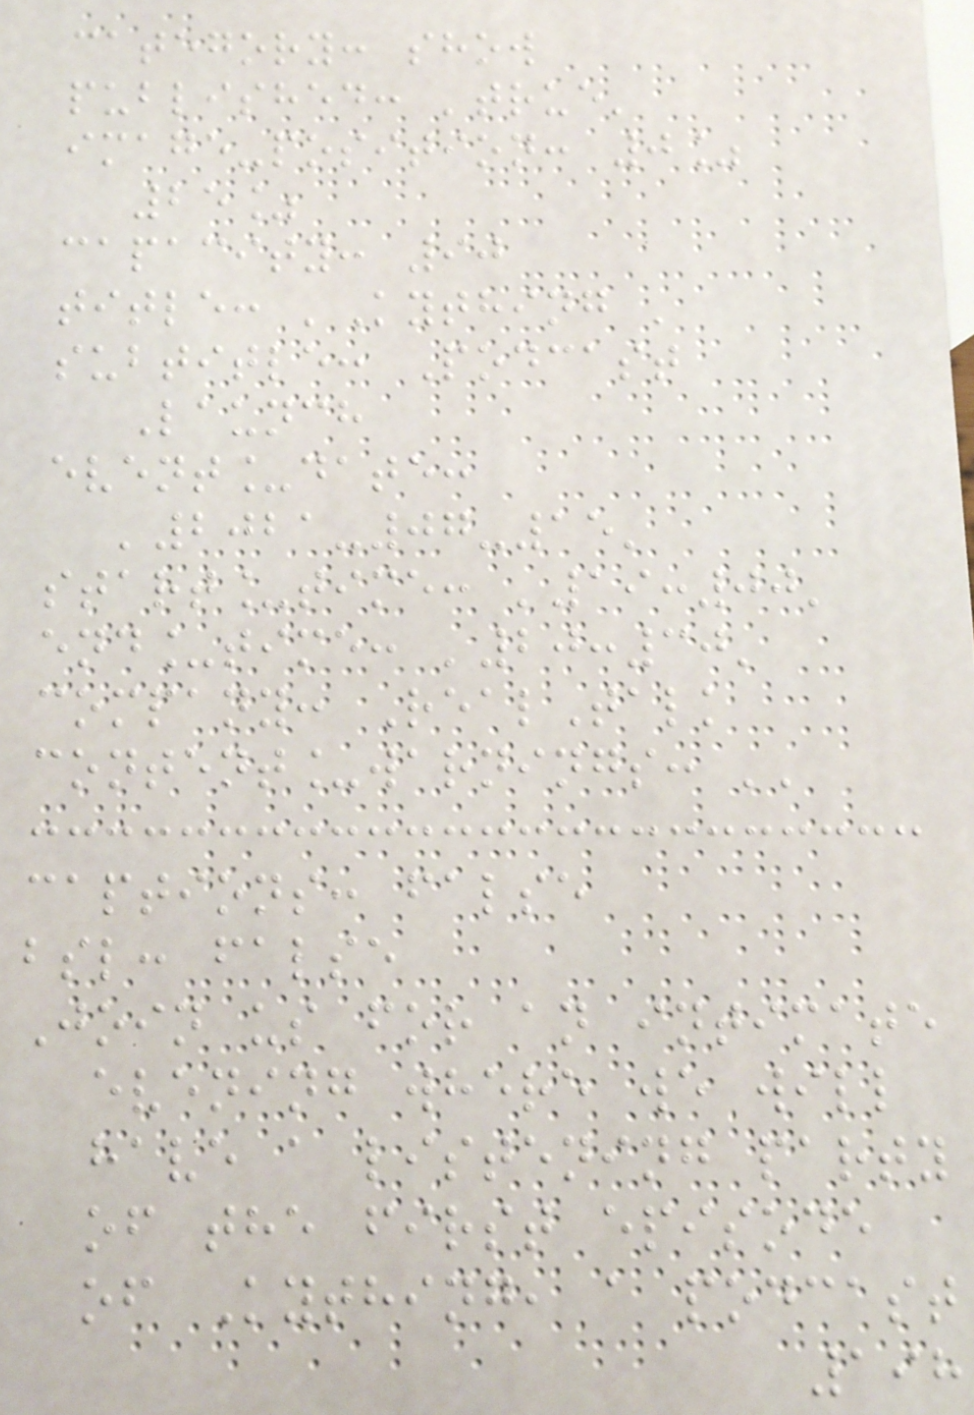category: show
published: 'true'
image-position: 0%
25%
capacity: 90
title: 'Kything '
subtitle: Podcast
Launch
event_date:
'2021-07-15'
start_time: '19:00'
end_time: '20:30'
company: RealTalk
content_warnings: ''
captions: false
bsl: false
Join us for an intimate
evening where we will
have a listening party
of the first episode
of Kything, a podcast
198
